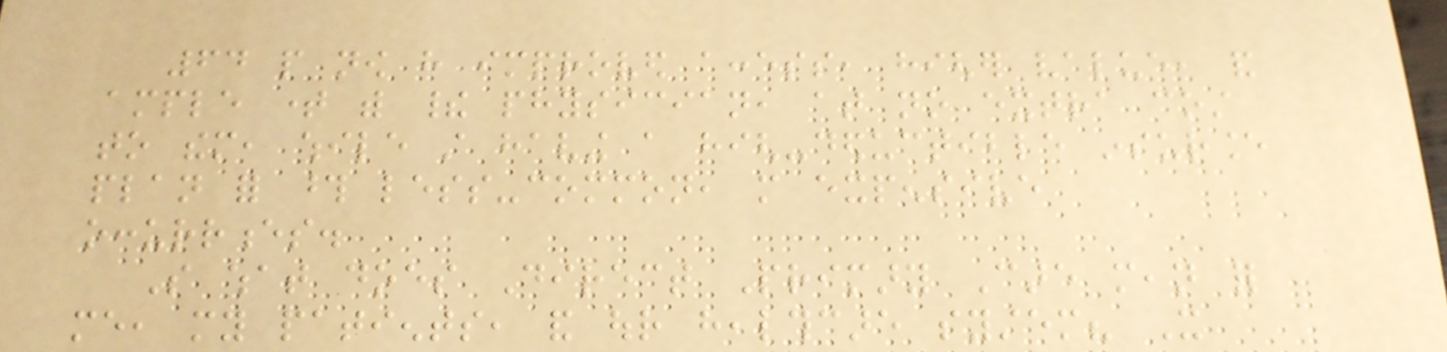64 people now have improved access, higher value, and
ample time with their physician, at no extra cost
to them, while still having a high-deductible insurance
plan for those less-common, more expensive
occurrences.
So what does Direct Primary Care mean for
me, my patients, and our healthcare system? It
